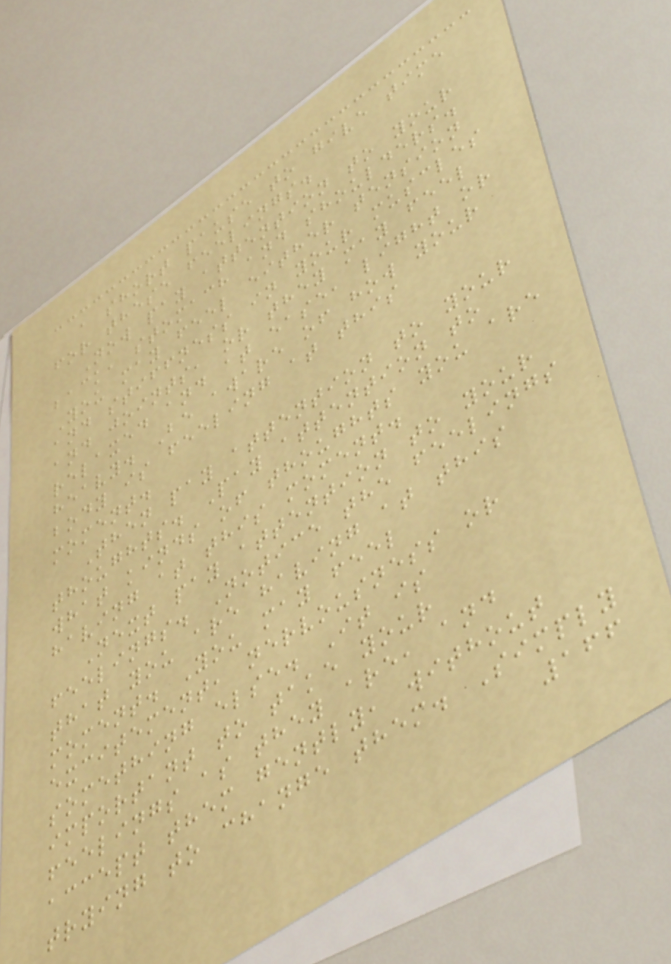a short pause to give time
for these feelings.
Now pay attention to your
back, stomach and shoulders.
You may feel either tension
and stiffness in your muscles
and joints, or they may feel
relaxed and at ease, light or
heavy. Be aware of how your
body is feeling at this
moment.
Then pay attention to your
thoughts. Pay attention to
what kinds of thoughts you are
having at this moment.
Next pay attention to your
feelings. Notice the feelings
that you are having at this
moment. You may feel
excitement, nervousness or
something else. It is
important to take your
feelings as they are, and
accept them gently, without
trying to change them. Simply
166
